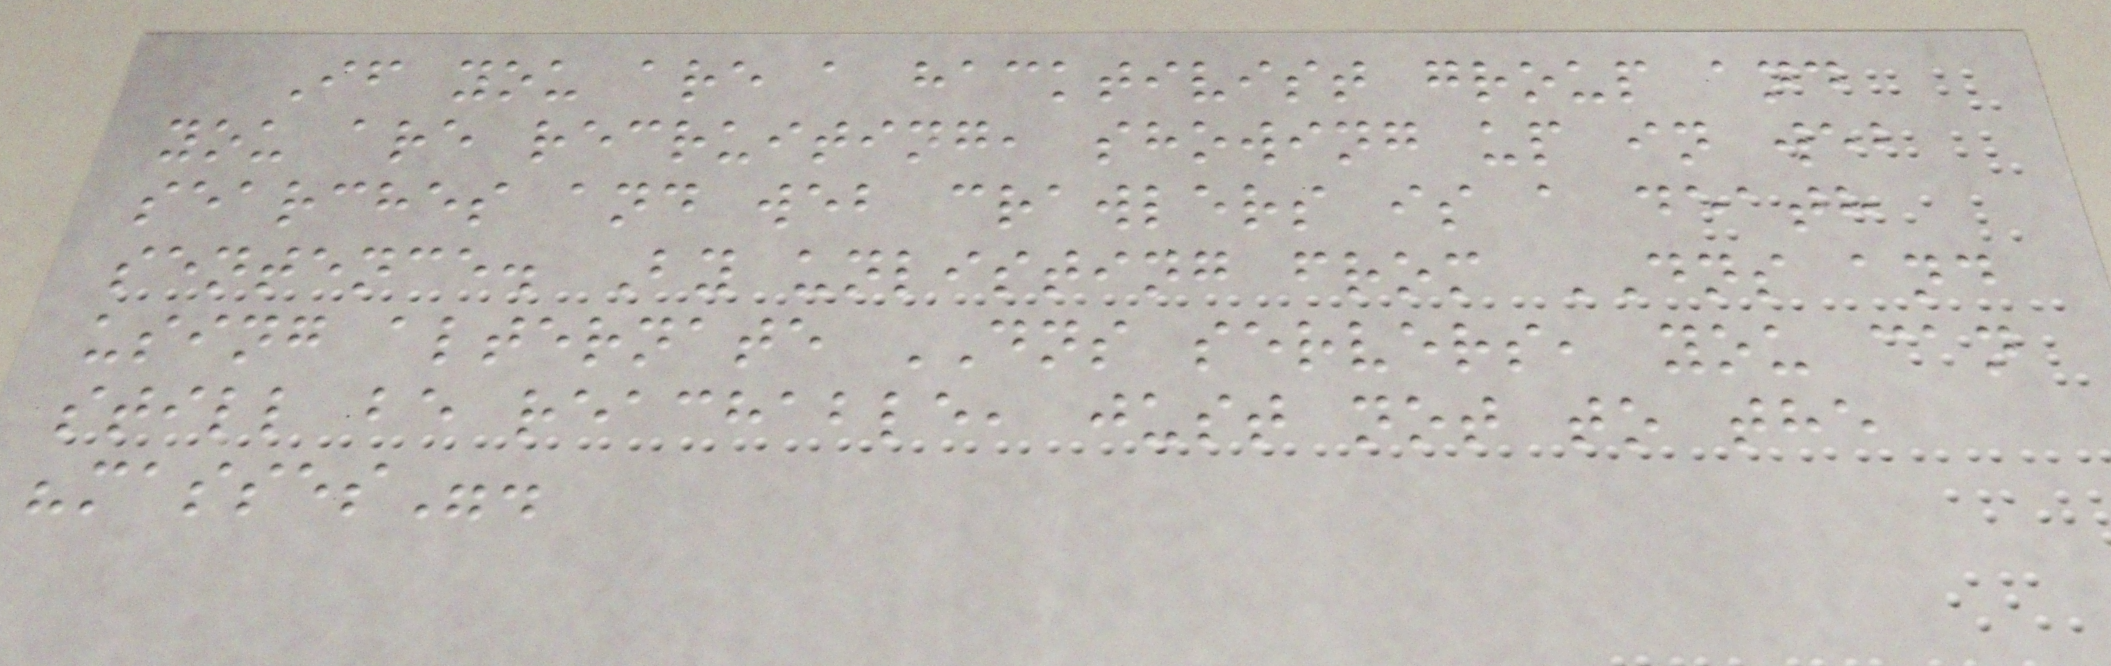If you are a hacktivist group and
you are recruiting, showing up in web
searches and web crawlers is a death
sentence. By unlisting from DNS and
using alternate DNS servers, you can
still be reachable, just not to the
"masses".
